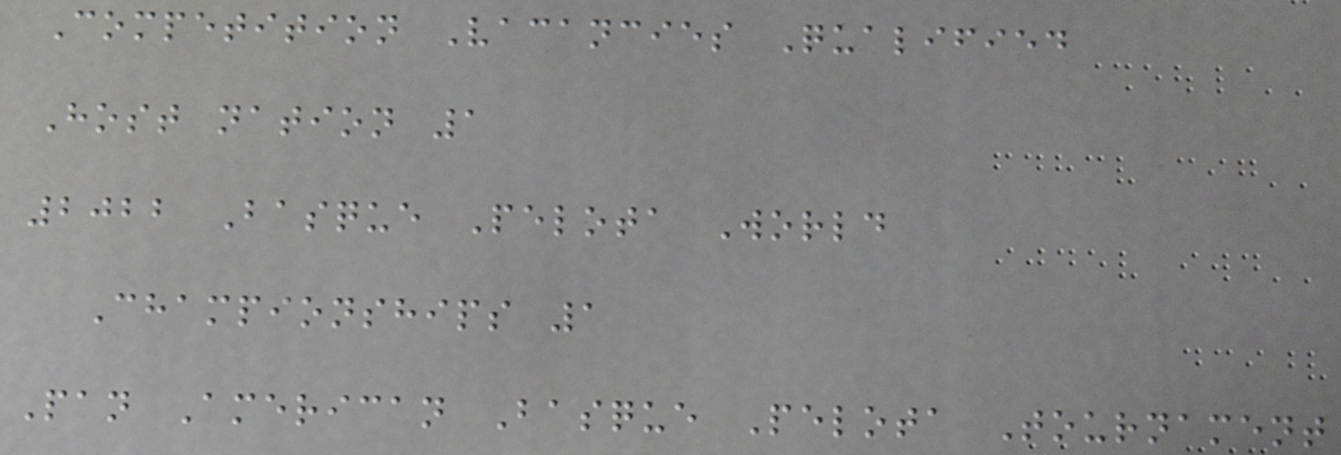Competition Vacancies Qualified
Host nation 1
2022 Basque Pelota World
Championships 1
Pan American Basque Pelota Tournament
